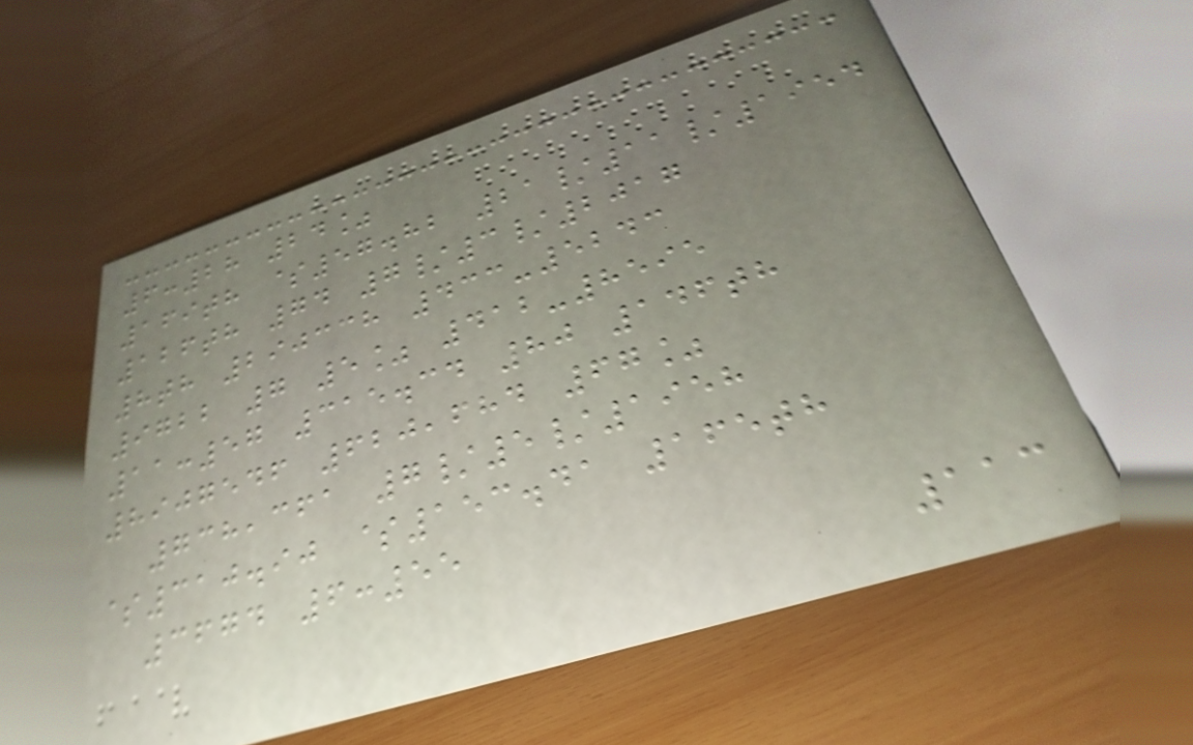6:28 24%
169th $57.82 21/11/1954
126th 74 7/3/2017
8th 290338 433-5243
9722 7 5% 412-8595
11:57 315.34 80 146th
8907546 620,684 67%
738,361 7/5/1958
$310.90 $153.41 165th
3674 6:55
113
